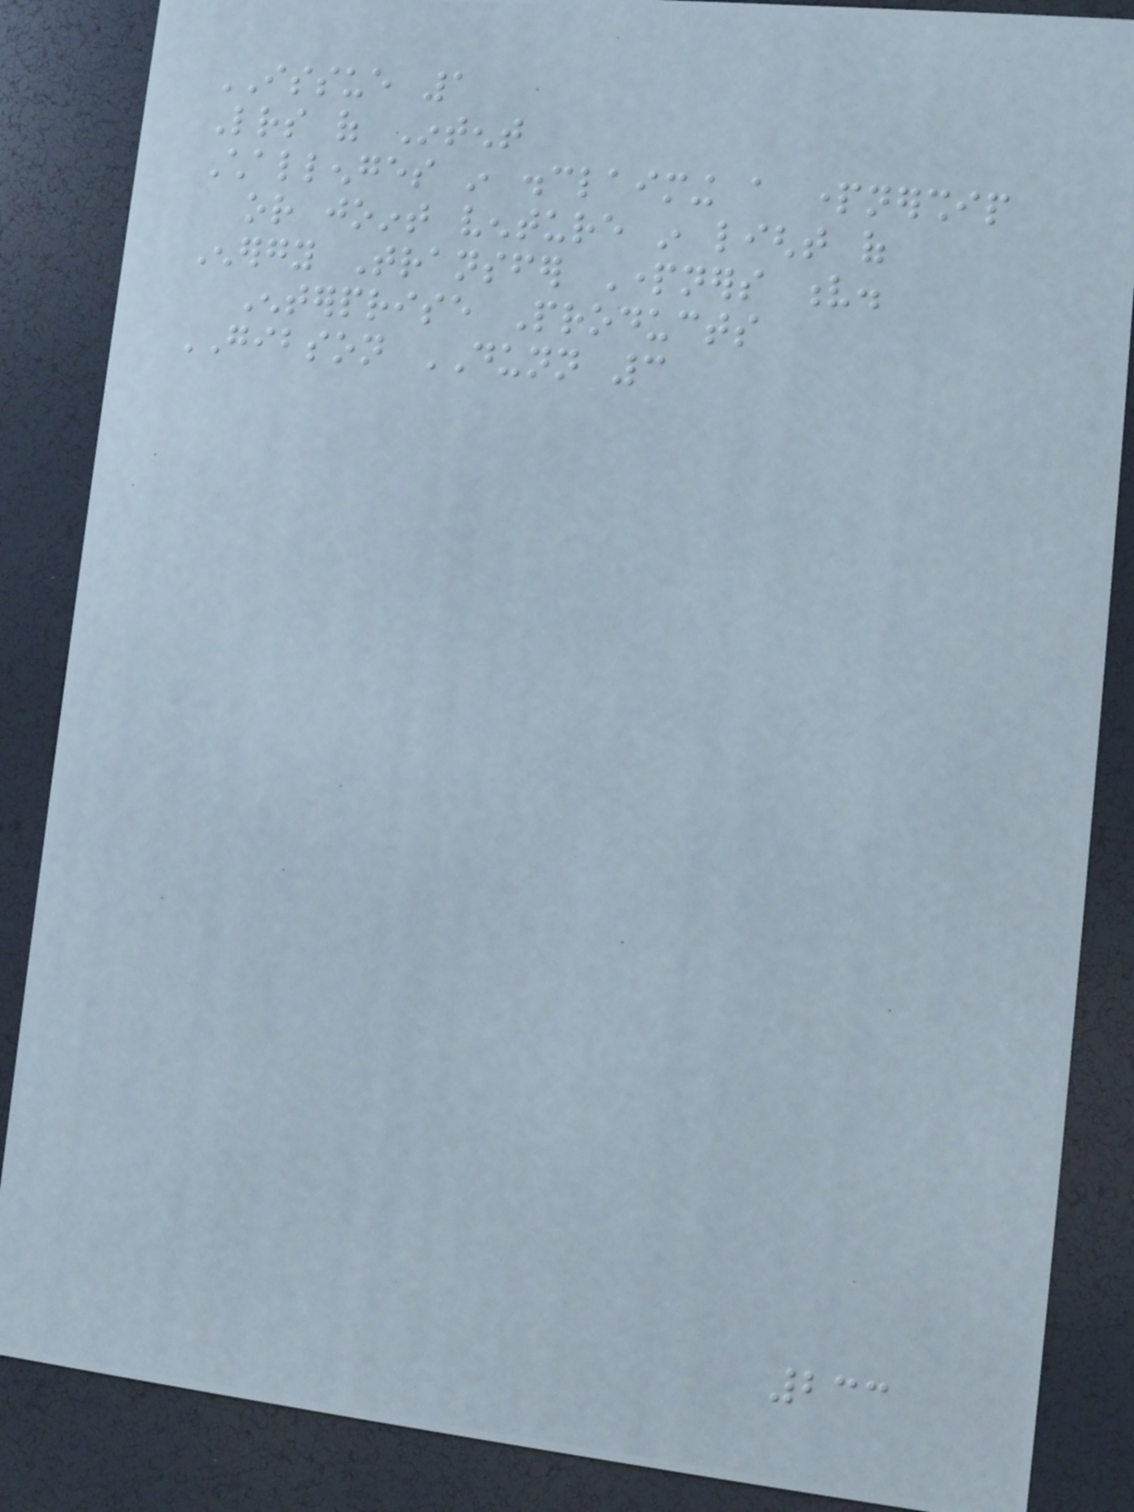ISSUE 1
Letters of Intent
Challenges in disclaiming a partnership
or joint venture in light of
Energy Transfer Partners v.
Enterprise Products
GIBSON DUNN 3
233
